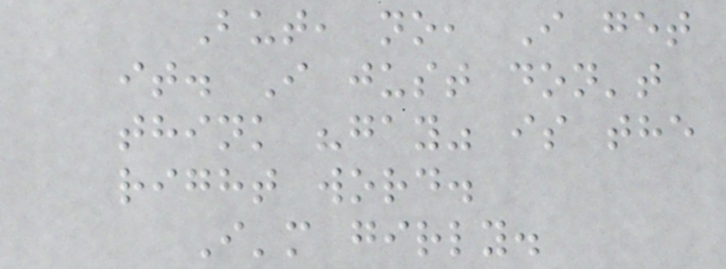But, no, I get
it. I just don't
think "gay" is the
right word.
I'm girly.
